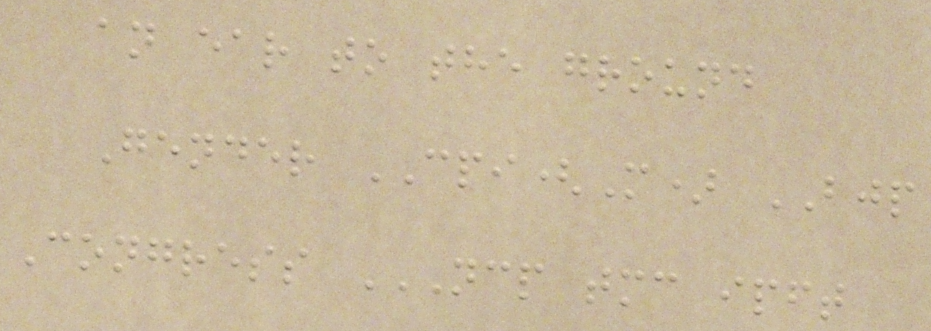an ear to the ground
Gender CPI(M) BJP
Congress NCP TMC IPFT
